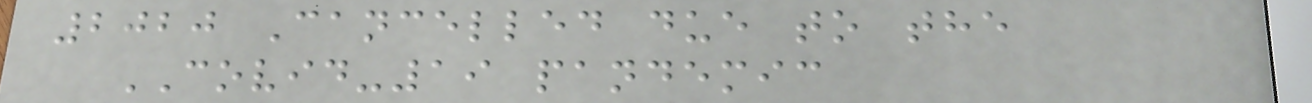2020 Cancelled due to the
COVID-19 pandemic
